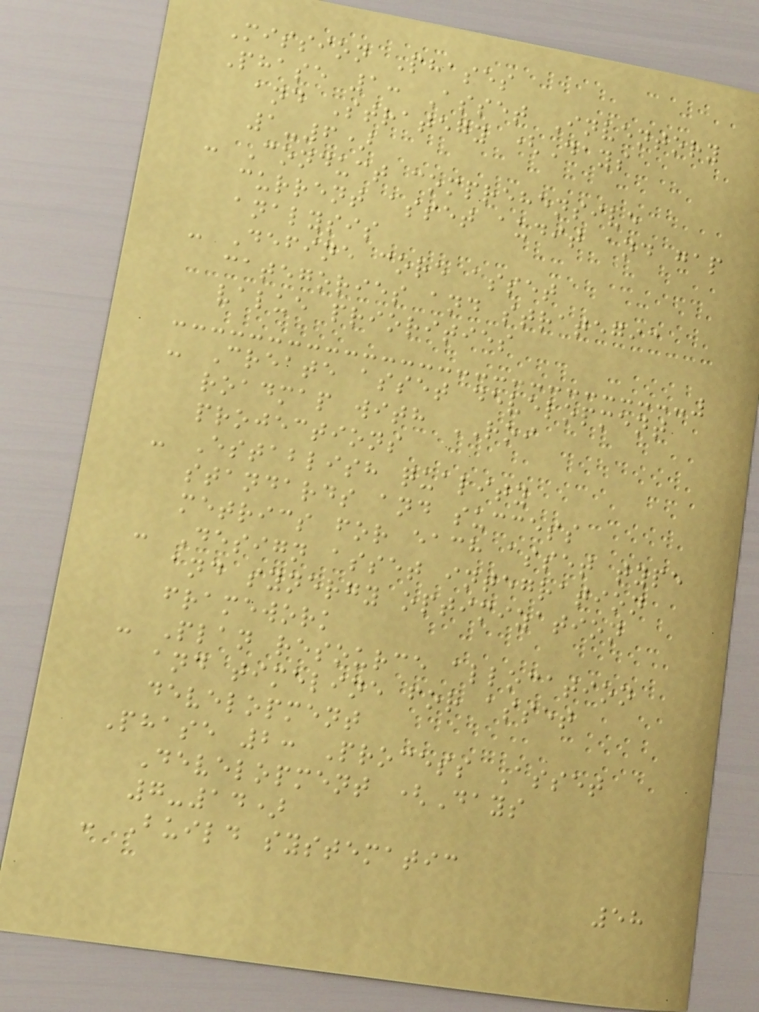Mission Phases
Phase 1: Asset Inventory
and Strategy (Days
1-6)
- Conduct comprehensive
current asset audit and gap
analysis
- Define core asset
categories and strategic
value priorities
- Create asset development
roadmap with ROI
projections
- Establish quality
standards and success
metrics for each asset type
- Design asset integration
and synergy optimization
framework
- Plan resource allocation
and timeline for asset
development
Phase 2: Process Asset
Development (Days
7-14)
- Build systematic
58
